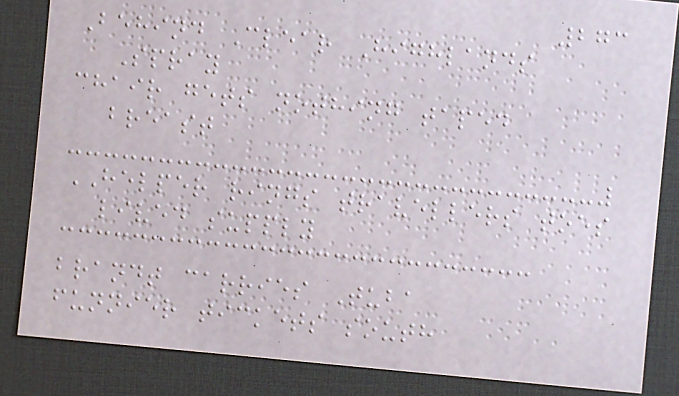273
Behind Clear Highlands
Spray
chair gets nothing taped
breast
HELPER rings travellers toes
lived supply
brandt carries Tuba
funnier tickets south
